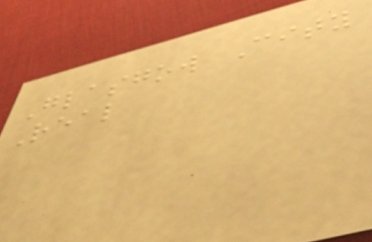Glasgow City
Real
